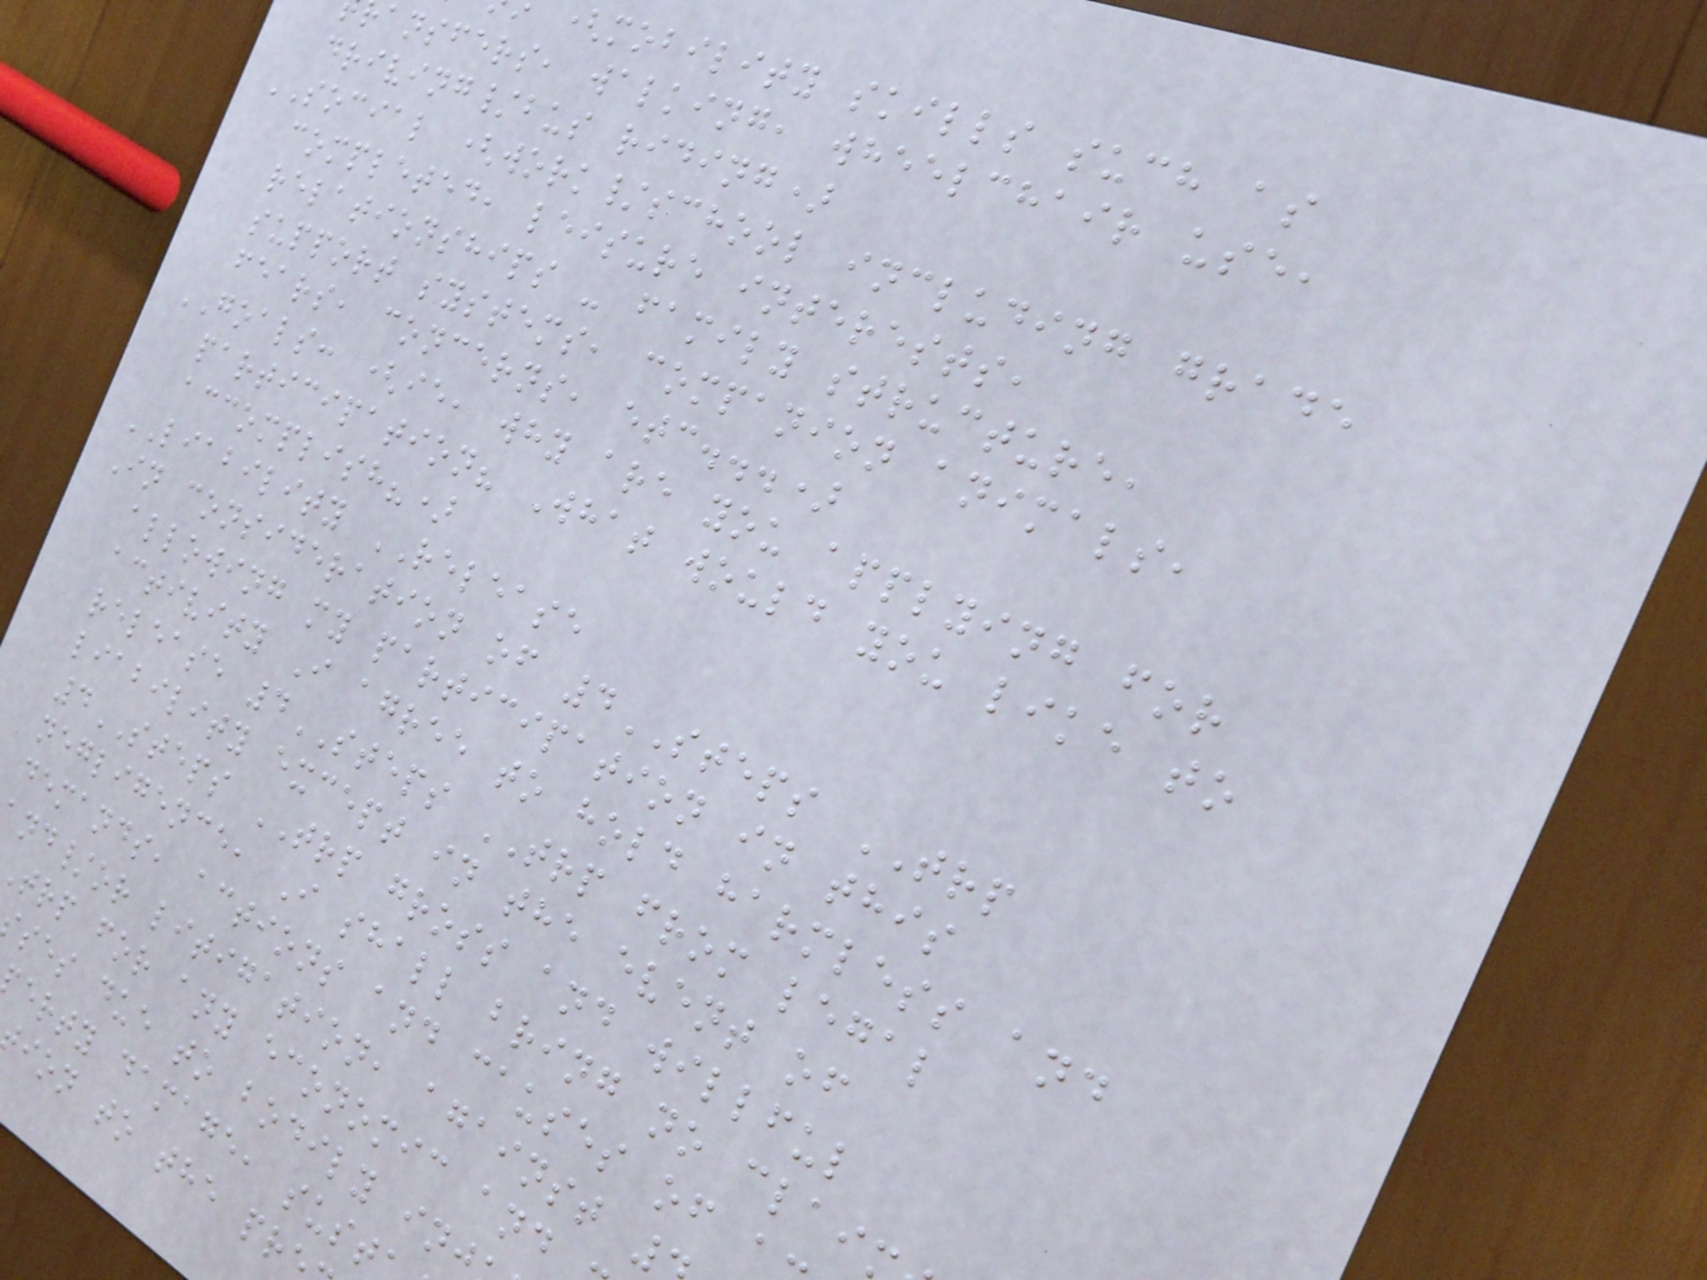(mobility skills such as
ansfers, walking, wheelchair use,
driving/bus riding)
SOCIAL (work/school including grade
completed, leisure interests,
relationships - family structure,
support systems, companion animals,
fears, concerns, etc...)
GOALS: (ie, why are you applying for
participation? What would you like to
accomplish?)
LIABILITY RELEASE
In consideration of 4STEPS TRP
allowing my participation in this
activity I agree to hold harmless and
release 4STEPS TRP from legal
liability except in the event of
4STEPS TRP gross and willful
negligence, I shall bring no clai
demands, actions and causes of a
nd/or litigation, against
trp for any economic and
ses due to bodily inj
erty damage, sust
ion to the pr
